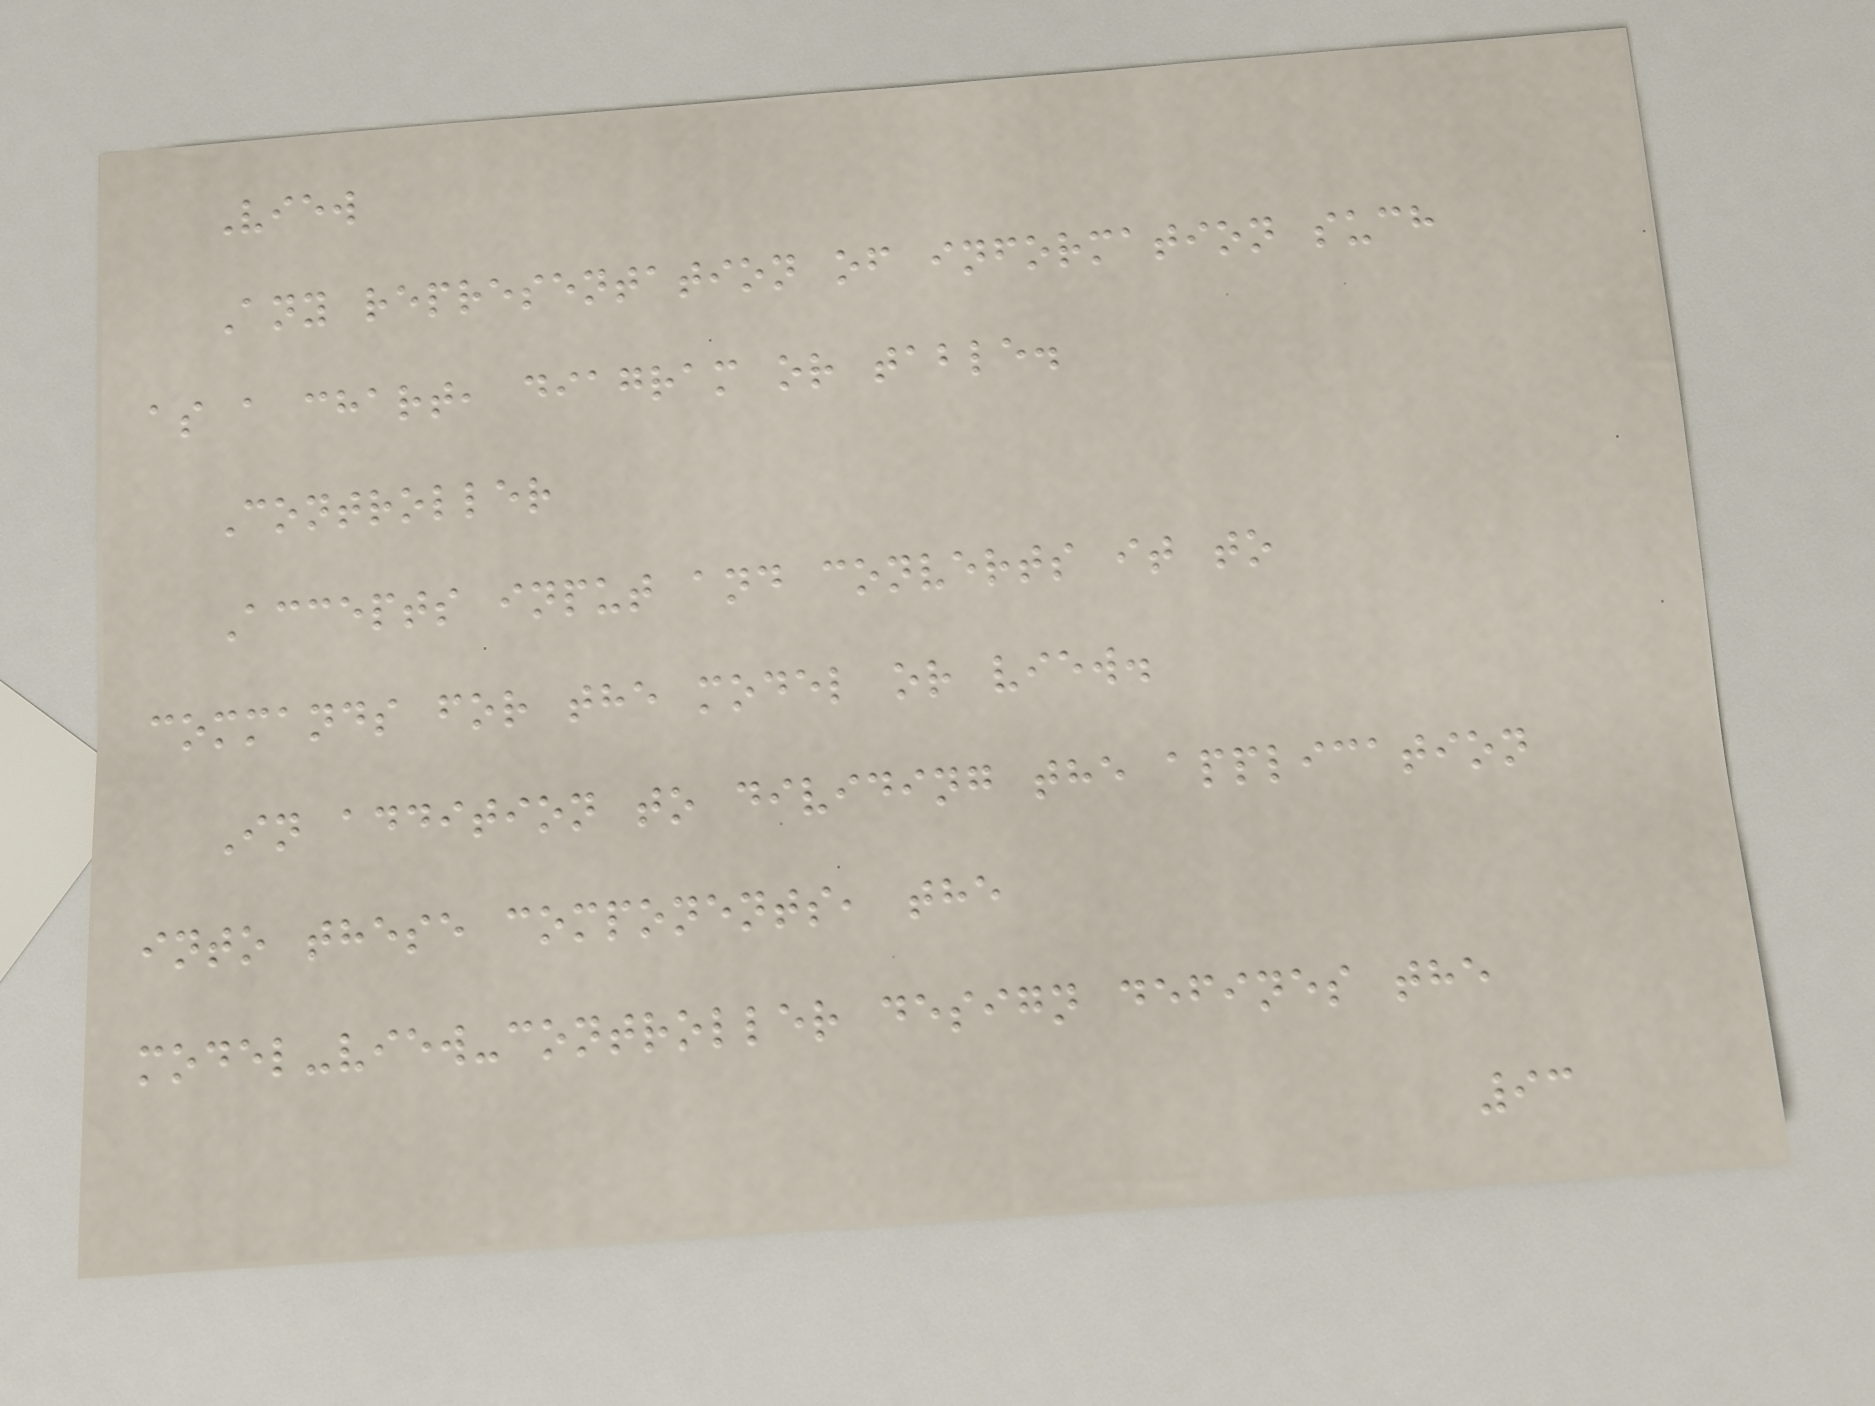View
Any representation of information such
as a chart, diagram or table.
Controller
Accepts input and converts it to
commands for the model or view.
In addition to dividing the application
into these components, the
model-view-controller design defines the
93
